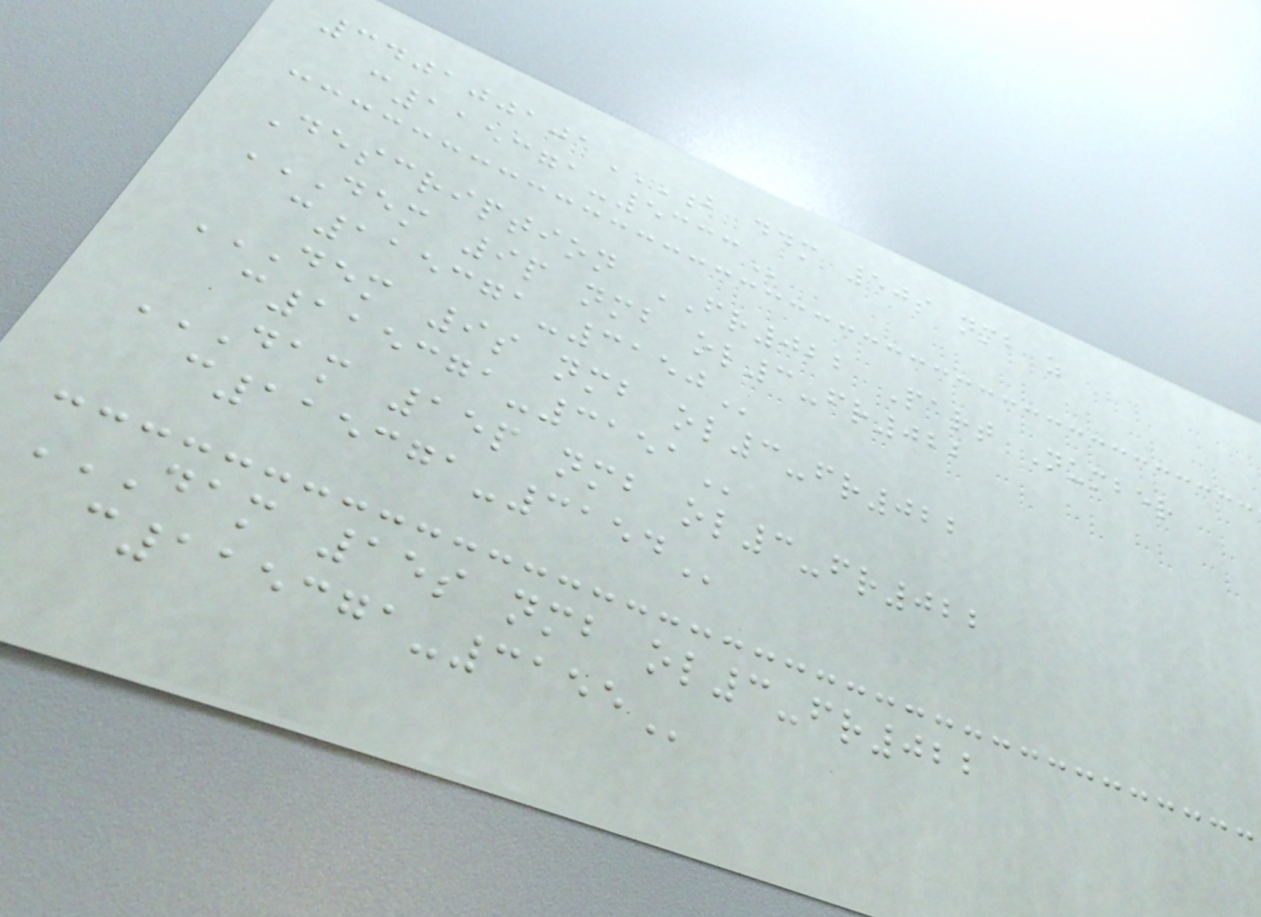340100101B DDM 50S NMB Z
C115371-5333
Description FR022 Part Number
DEM 9P NMB OL3-FR022
C115371-3150
DEM 9S NMB OL3-FR022
C115371-3151
DAM 15P NMB OL3-FR022
C115371-3154
DAM 15S NMB OL3-FR022
C115371-3155
